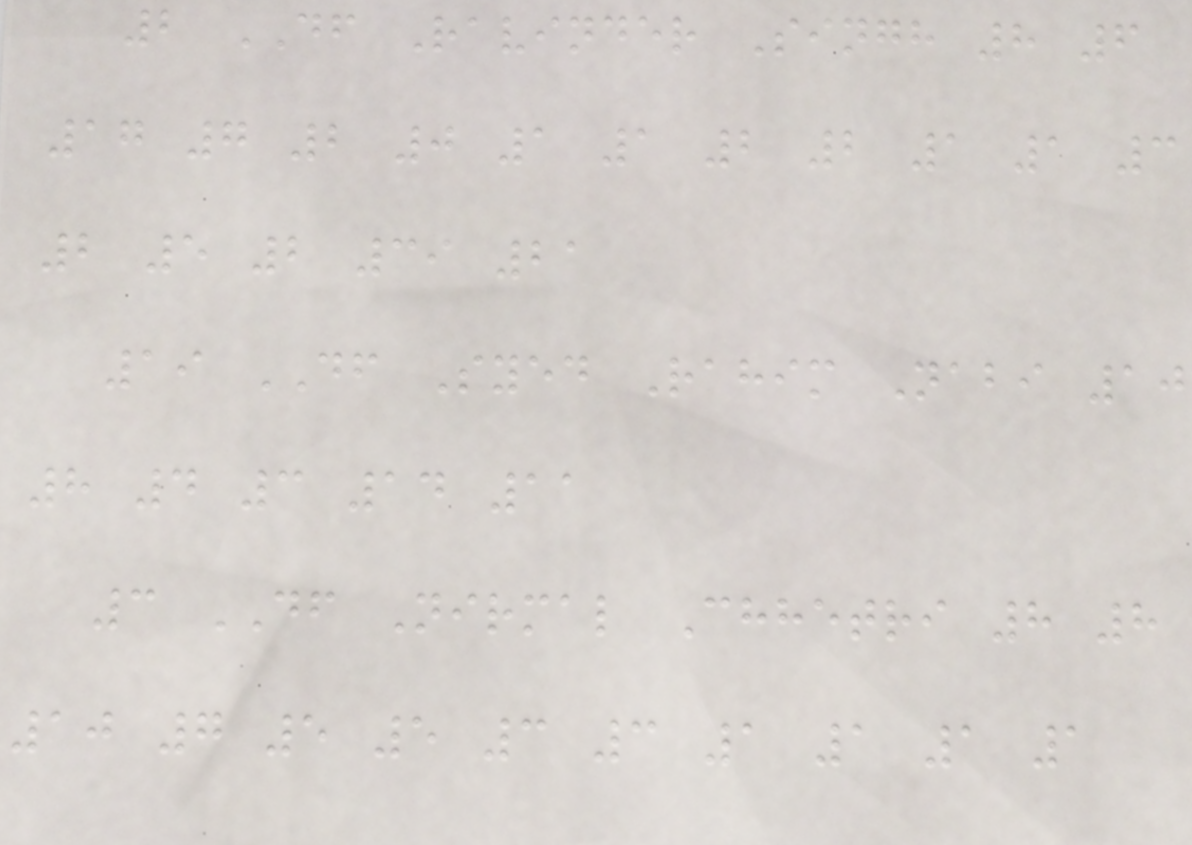2 DF Ravinder Singh 8 6
17 7 2 0 1 1 2 2 1 1 3
2 5 2 39 21
19 DF Syed Rahim Nabi 10
8 4 3 14 11
3 DF Nirmal Chhetri 8 8
10 7 5 5 3 3 1 1 1 1
